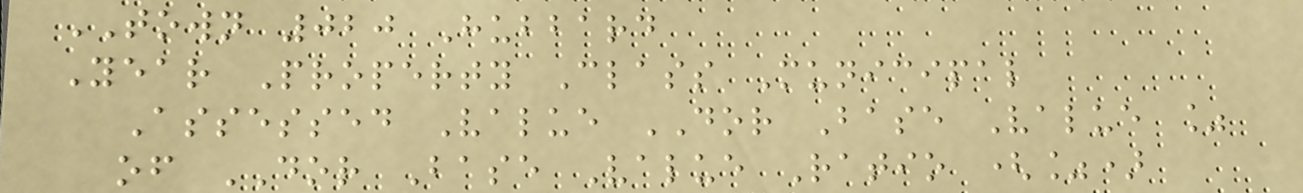TOWN 020 Hubbard
Year Property Class Municipal
Assessed Value DOR Base Value %
of DOR Base Value Ratio (%)
